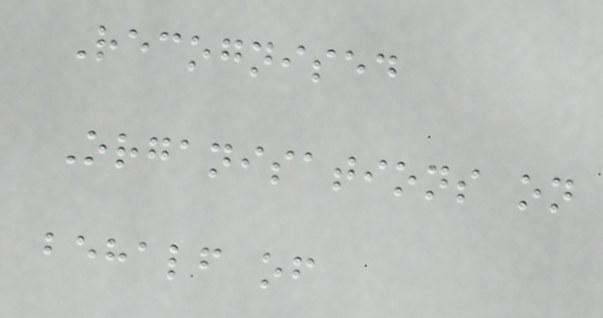Recognised
Organisations on
behalf of
